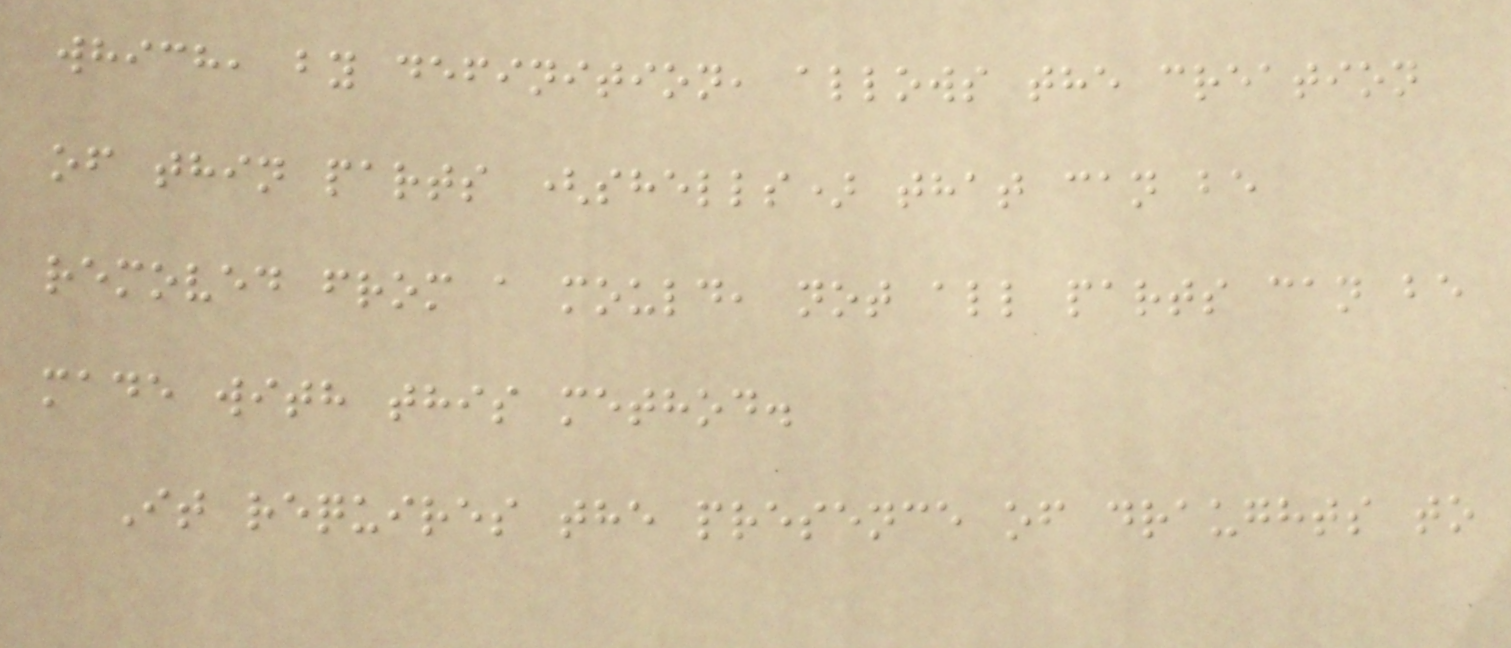which, by definition, allows the creation
of thin parts (shells) that can be
removed from a mould, not all parts can be
made with this method.
It requires the presence of draughts to
